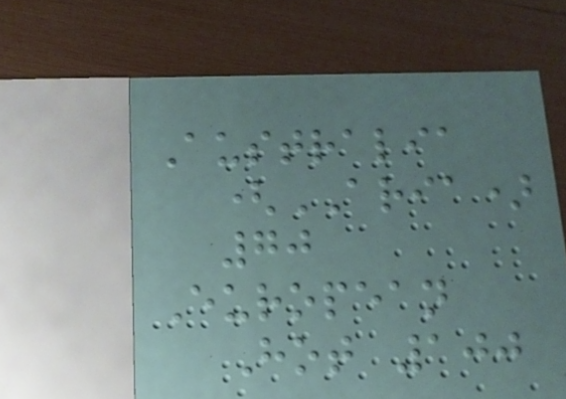Australia
(ARIA)
70
European
Hot 100
